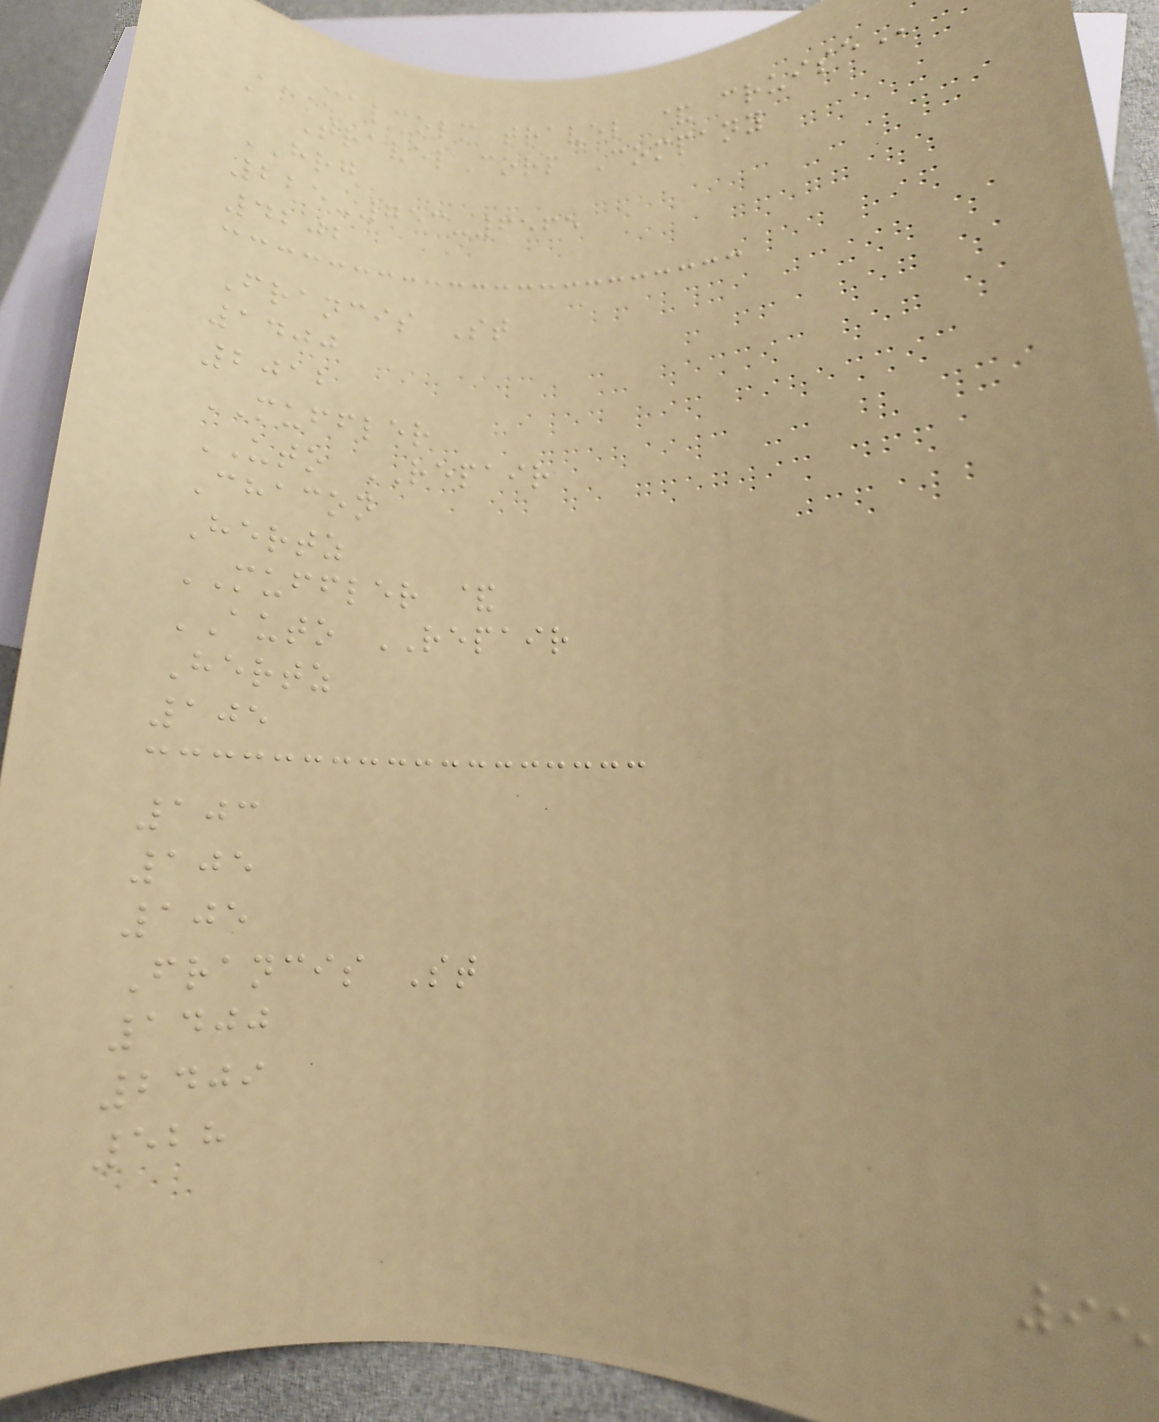MALCOLM TRAVEL & CRUISE
a TravelCorp Company
HRG
225-753-6565
4202
Francis St
1400
2012
MUFFLER
UTO REPAIR
Chacon
Hertz
MUFFLER &
AUTO REPAIR
Hertz
105
103
105
105
Francis St
1400
2409
528
95
